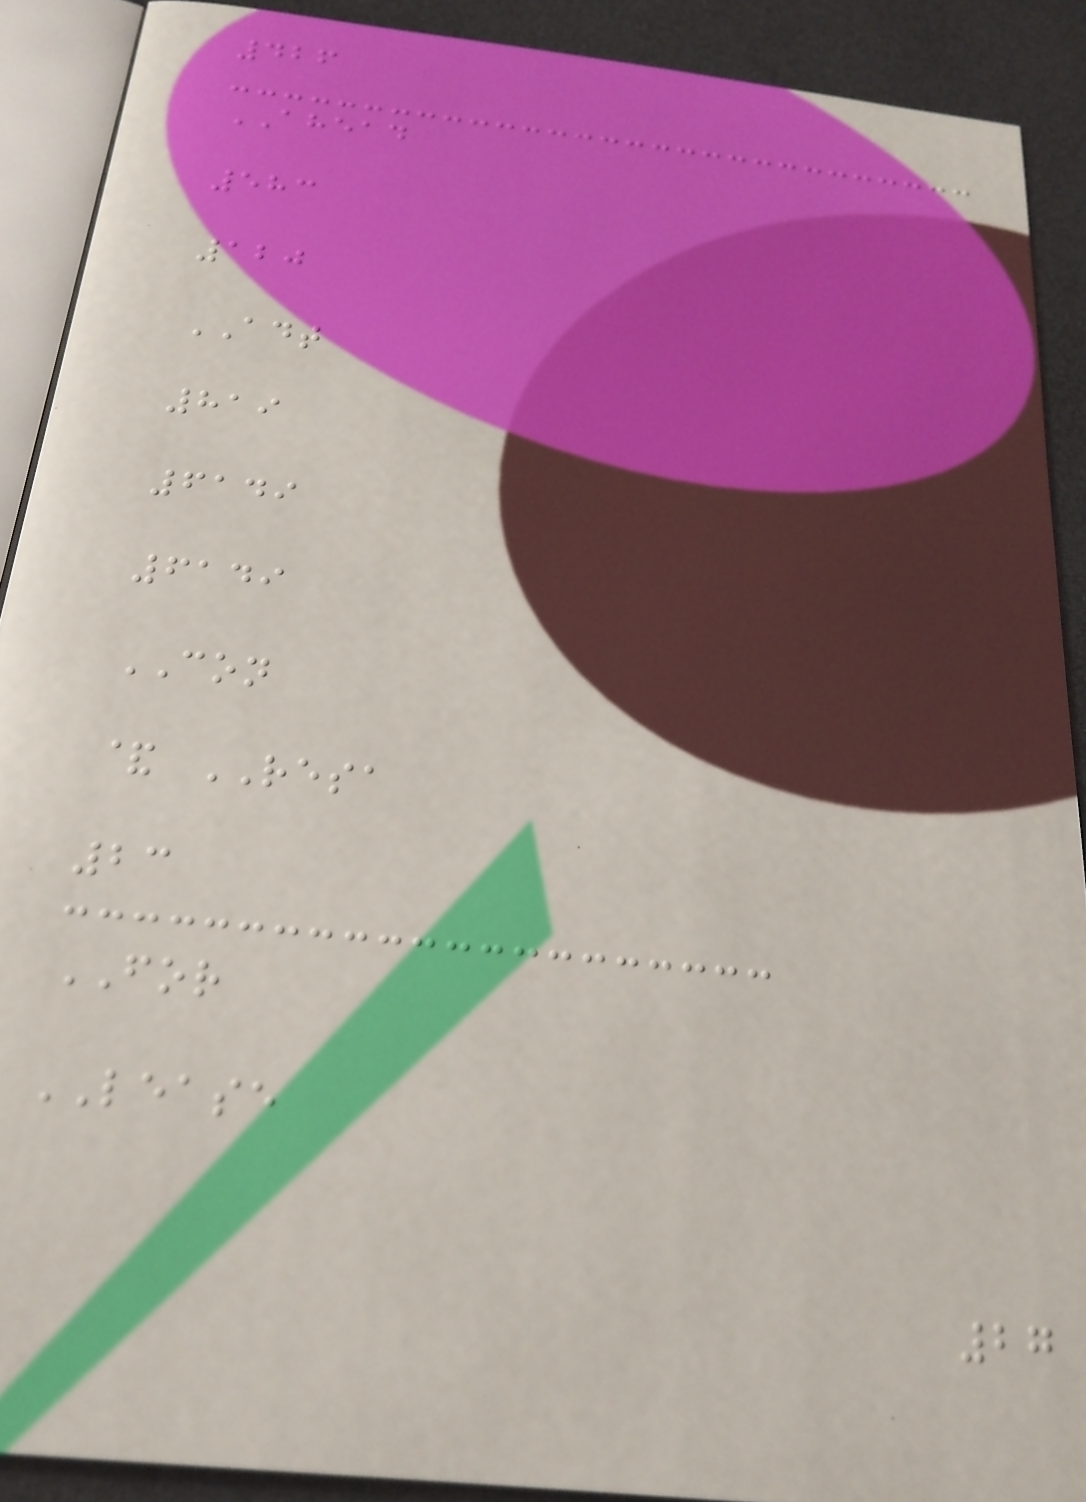426
AHEAD
583
120
ADT
819
6149
6149
CON
& RESA
23
FOR
LEASE
27
